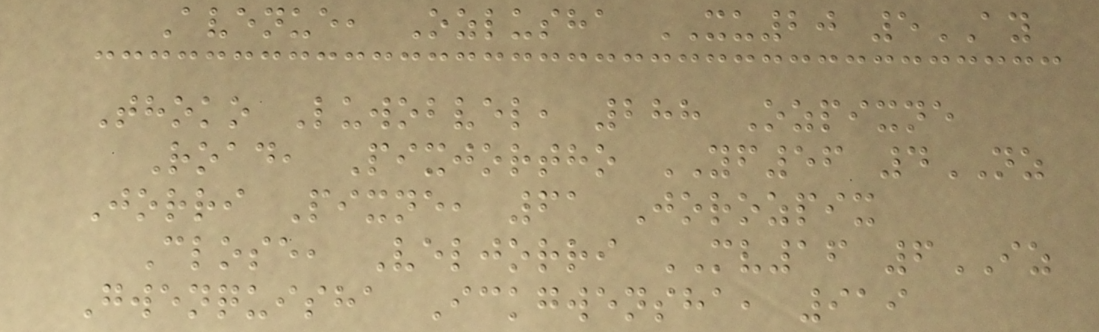Avenue, Ozlusha XU20 5AY
Thoko Luwobvel, 288 Ozpixne
Road, Pixjortho YF56 4NZ
Jorri Pixne, 61 Jorozpix
Close, Veljorri MV16 6IZ
Gwenquisha Ickgwensha, 919
